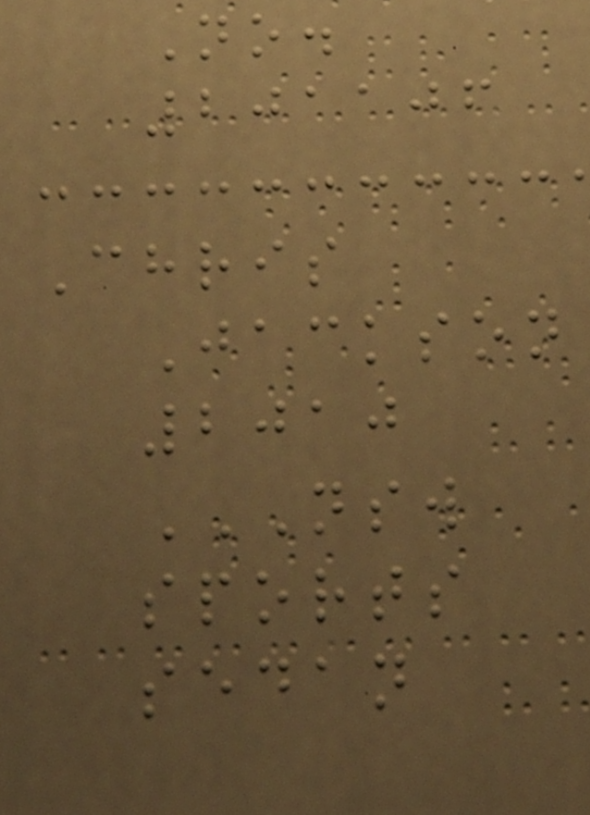No.
201106
Chris
Jackson
2010
NSW
SPORTS
SEDAN
